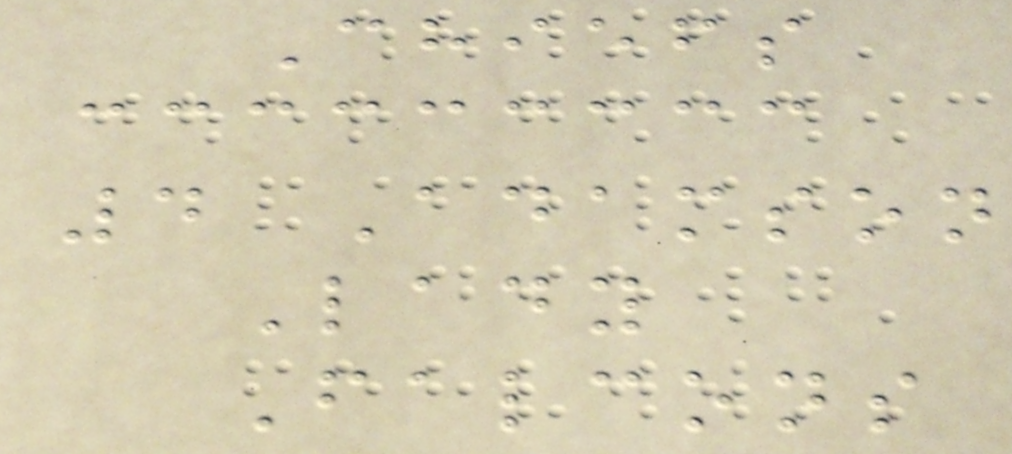Chiefs
4 Adamson
Lady
Falcons
